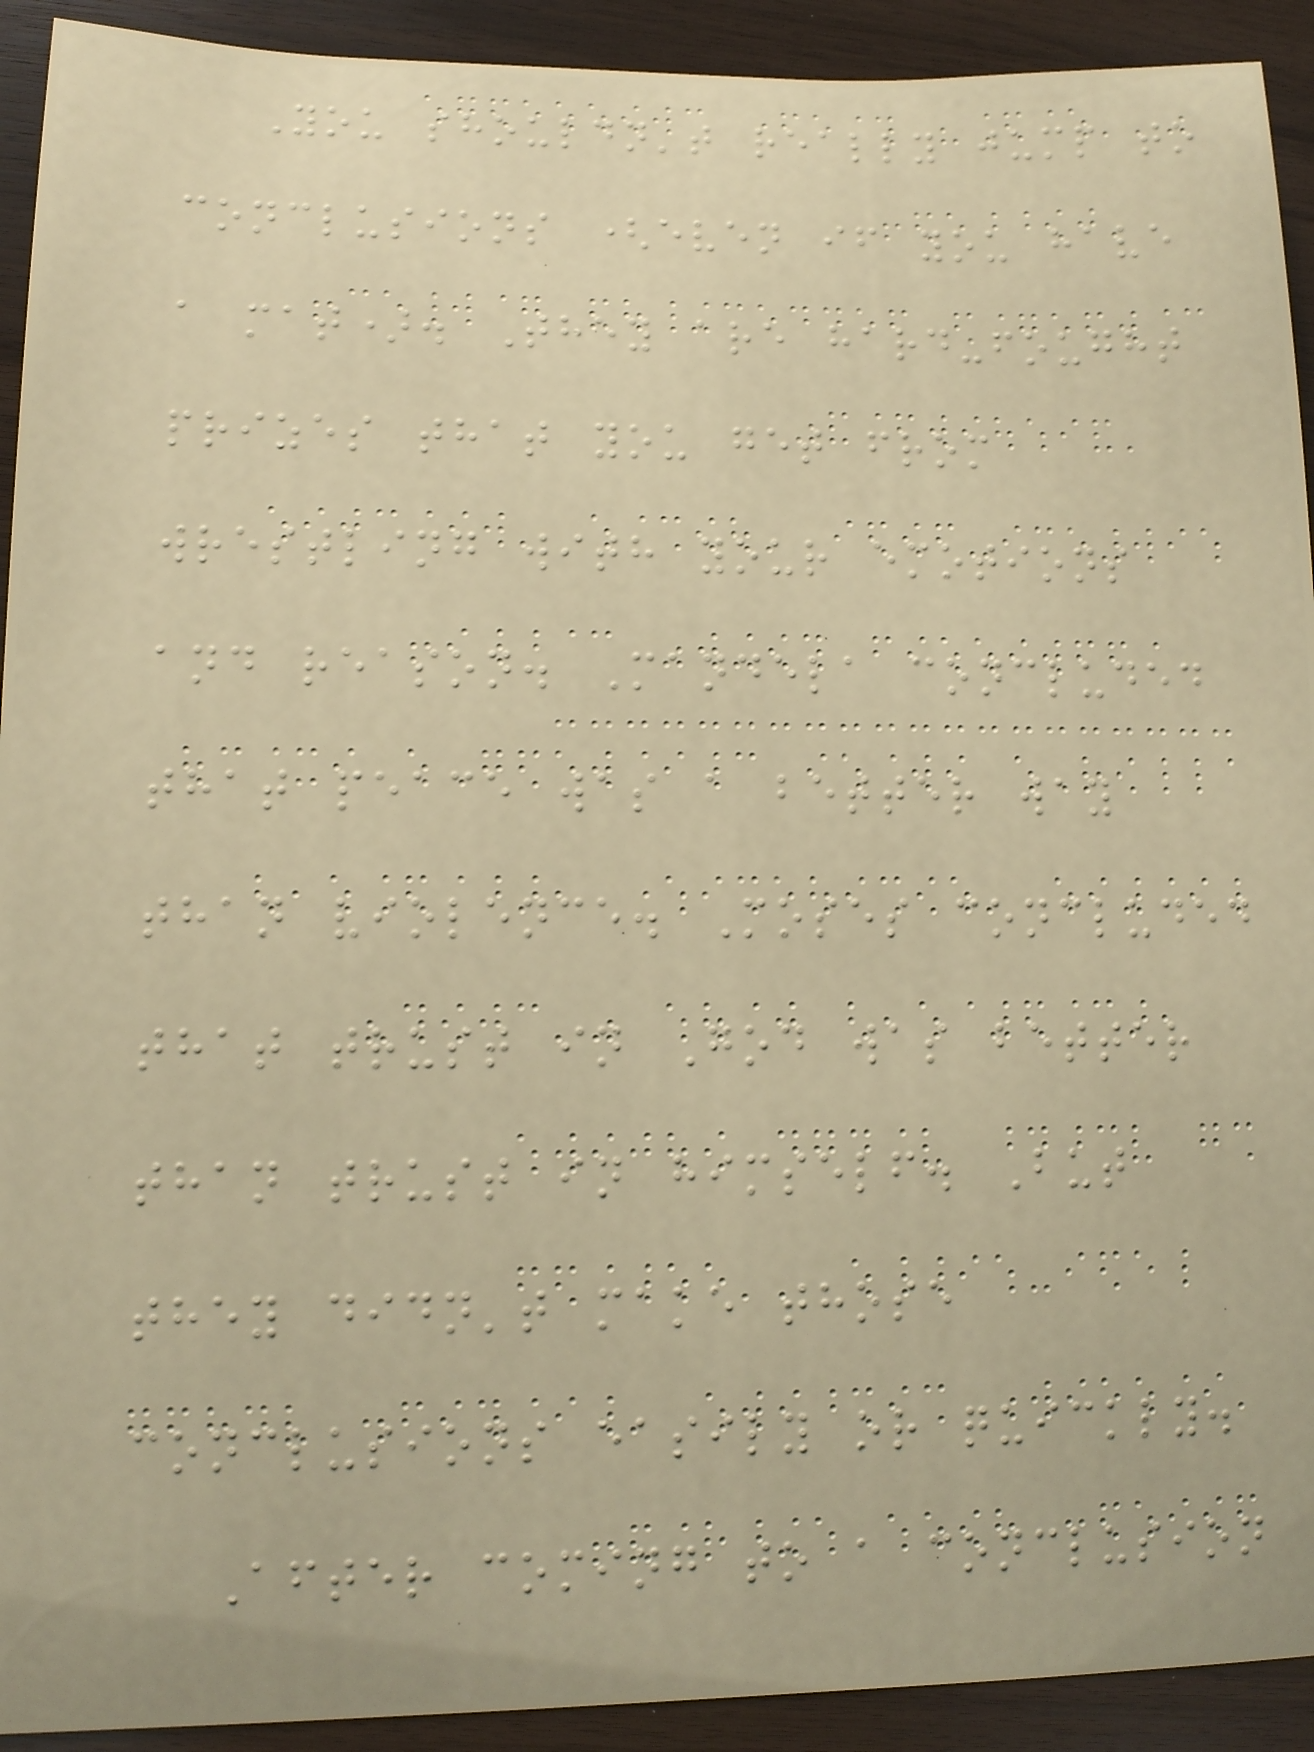You shouldn't really jump to
conclusions (even if you have
a mat). They are hard-fought
prizes that you get from
wrestling with your emotions
and reason. Mandela concluded
that peace was a better way
than violence. Moses concluded
that trust in God was better
than trust in himself. But
they didn't make those
conclusions easily or quickly.
After coming to a conclusion
